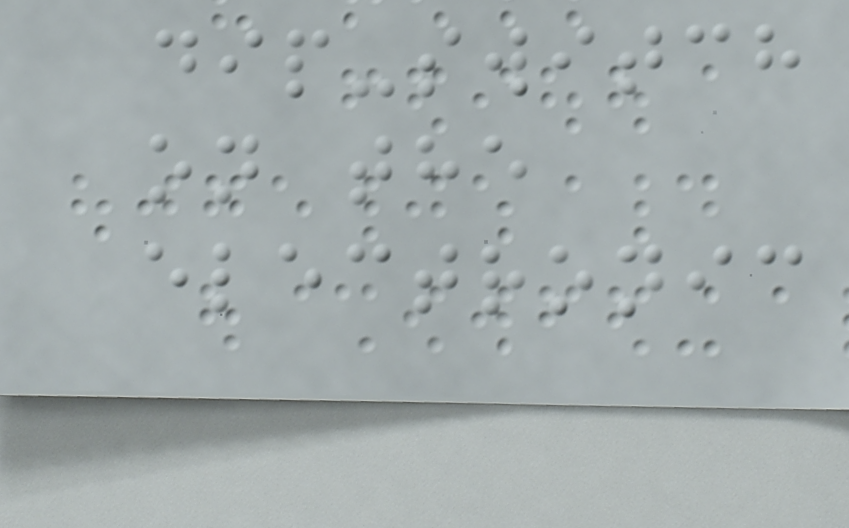dip-switch
on the
electronic
